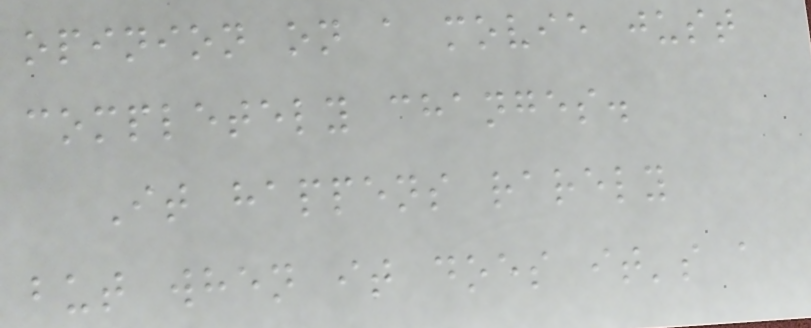opinion on a movie just
completely changes.
It happens rarely
but when it does it's a
